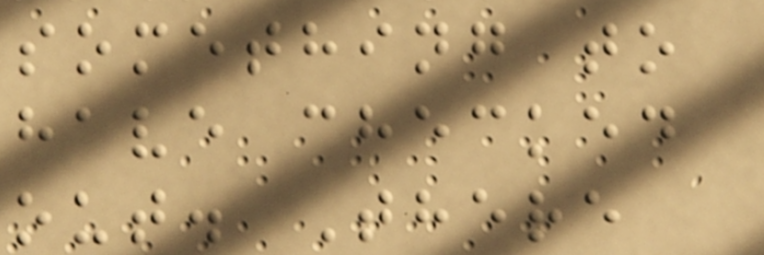something to
have checked
out. There
